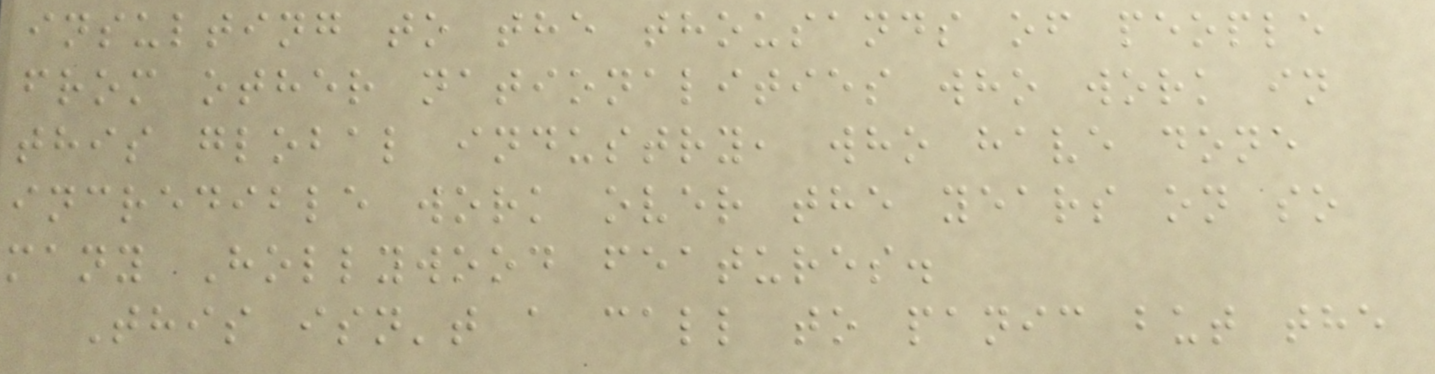insulting to the thousands of people
from other nationalities who work in
this global industry, who have done
incredible work over the years on so
many Hollywood features.
This isn't a call to panic but the
